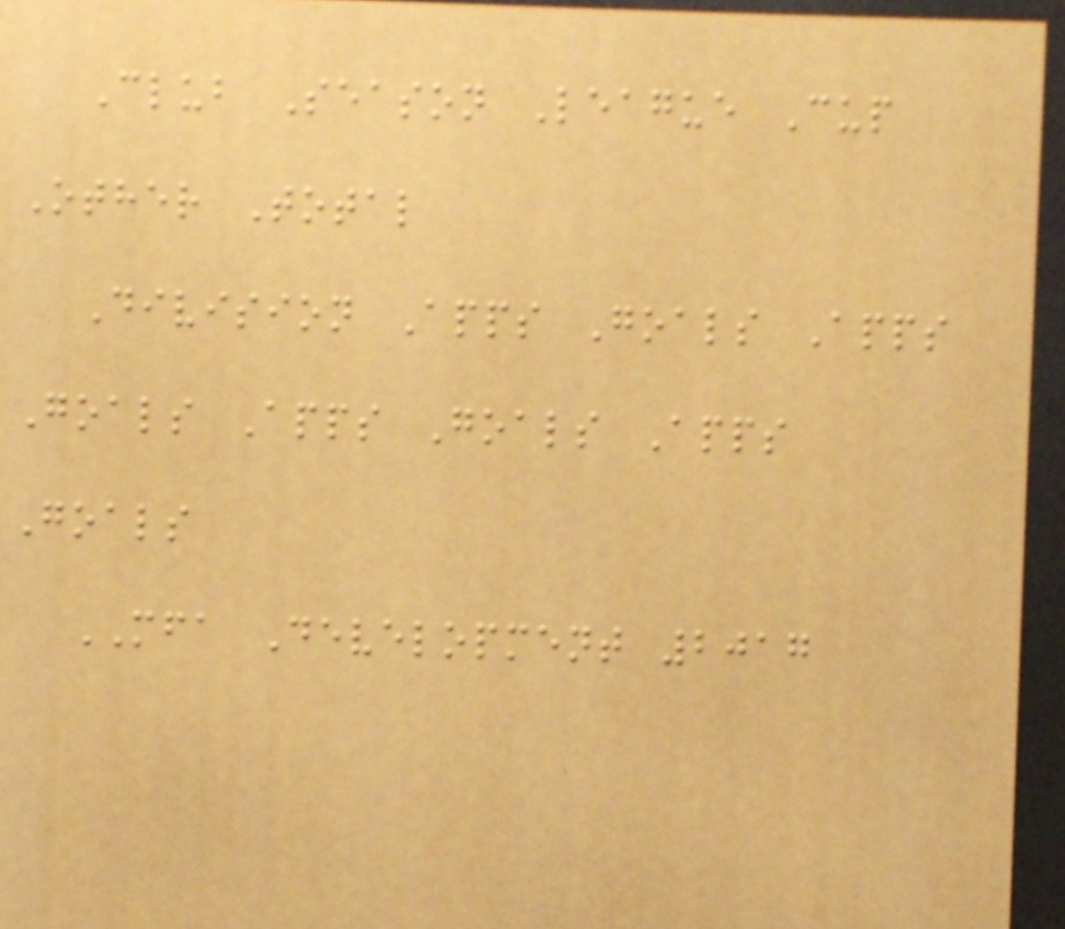Club Season League Cup
Other Total
Division Apps Goals Apps
Goals Apps Goals Apps
Goals
MFA Development 2017
